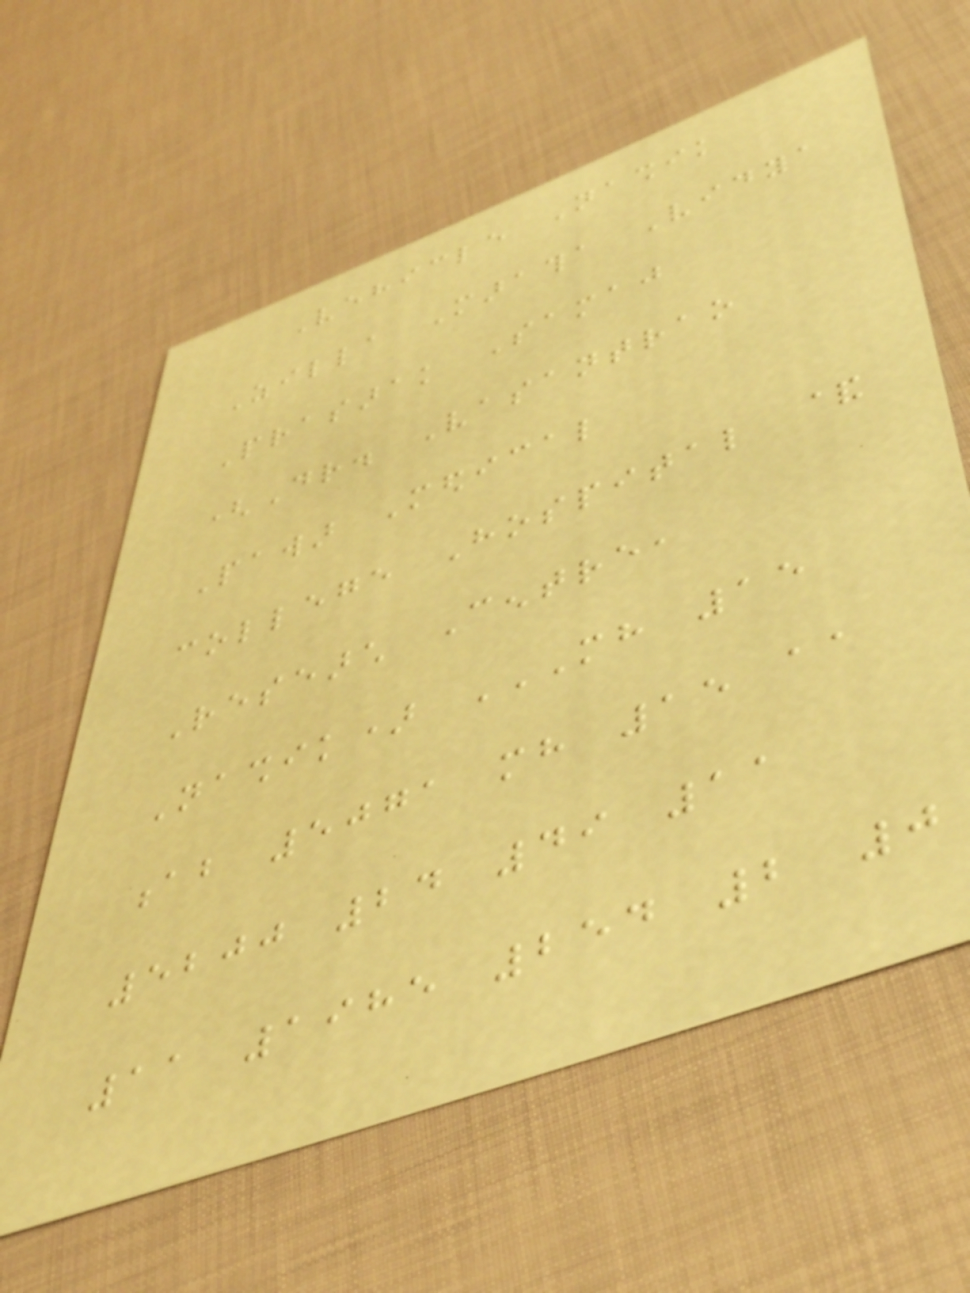Vehicle Nashik
Zilla Maratha Vidya
Prasarak Samaj
(Dr. Vasantrao
Pawar Medical
college Hospital &
Research Centre,
Nashik) MH 15
AB 5071 MH 15 AA
5200 24 49 11
11 1985 254 2 0
